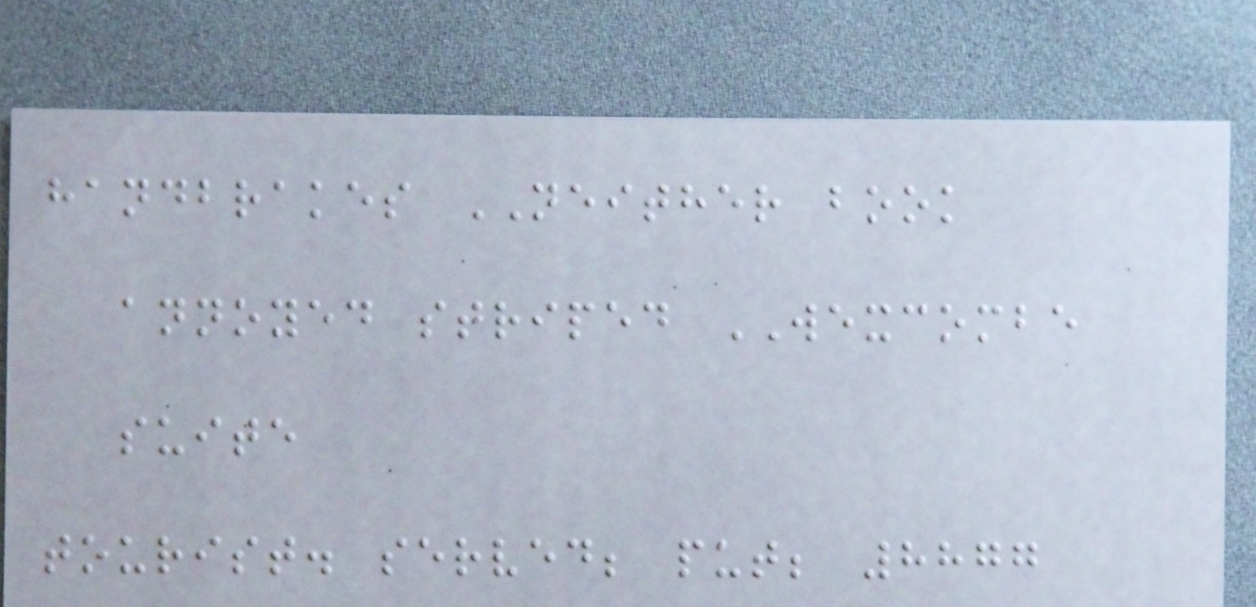handbrakes NEITHER book
annoyed striped WEXCOMBE
suite
tourist. served; put; 8877
